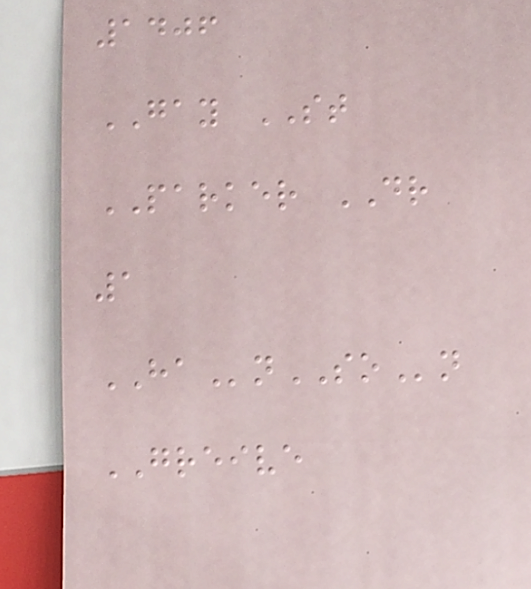1406
GAY ST
PARKER DR
1
HAnSOn
GREIVE
